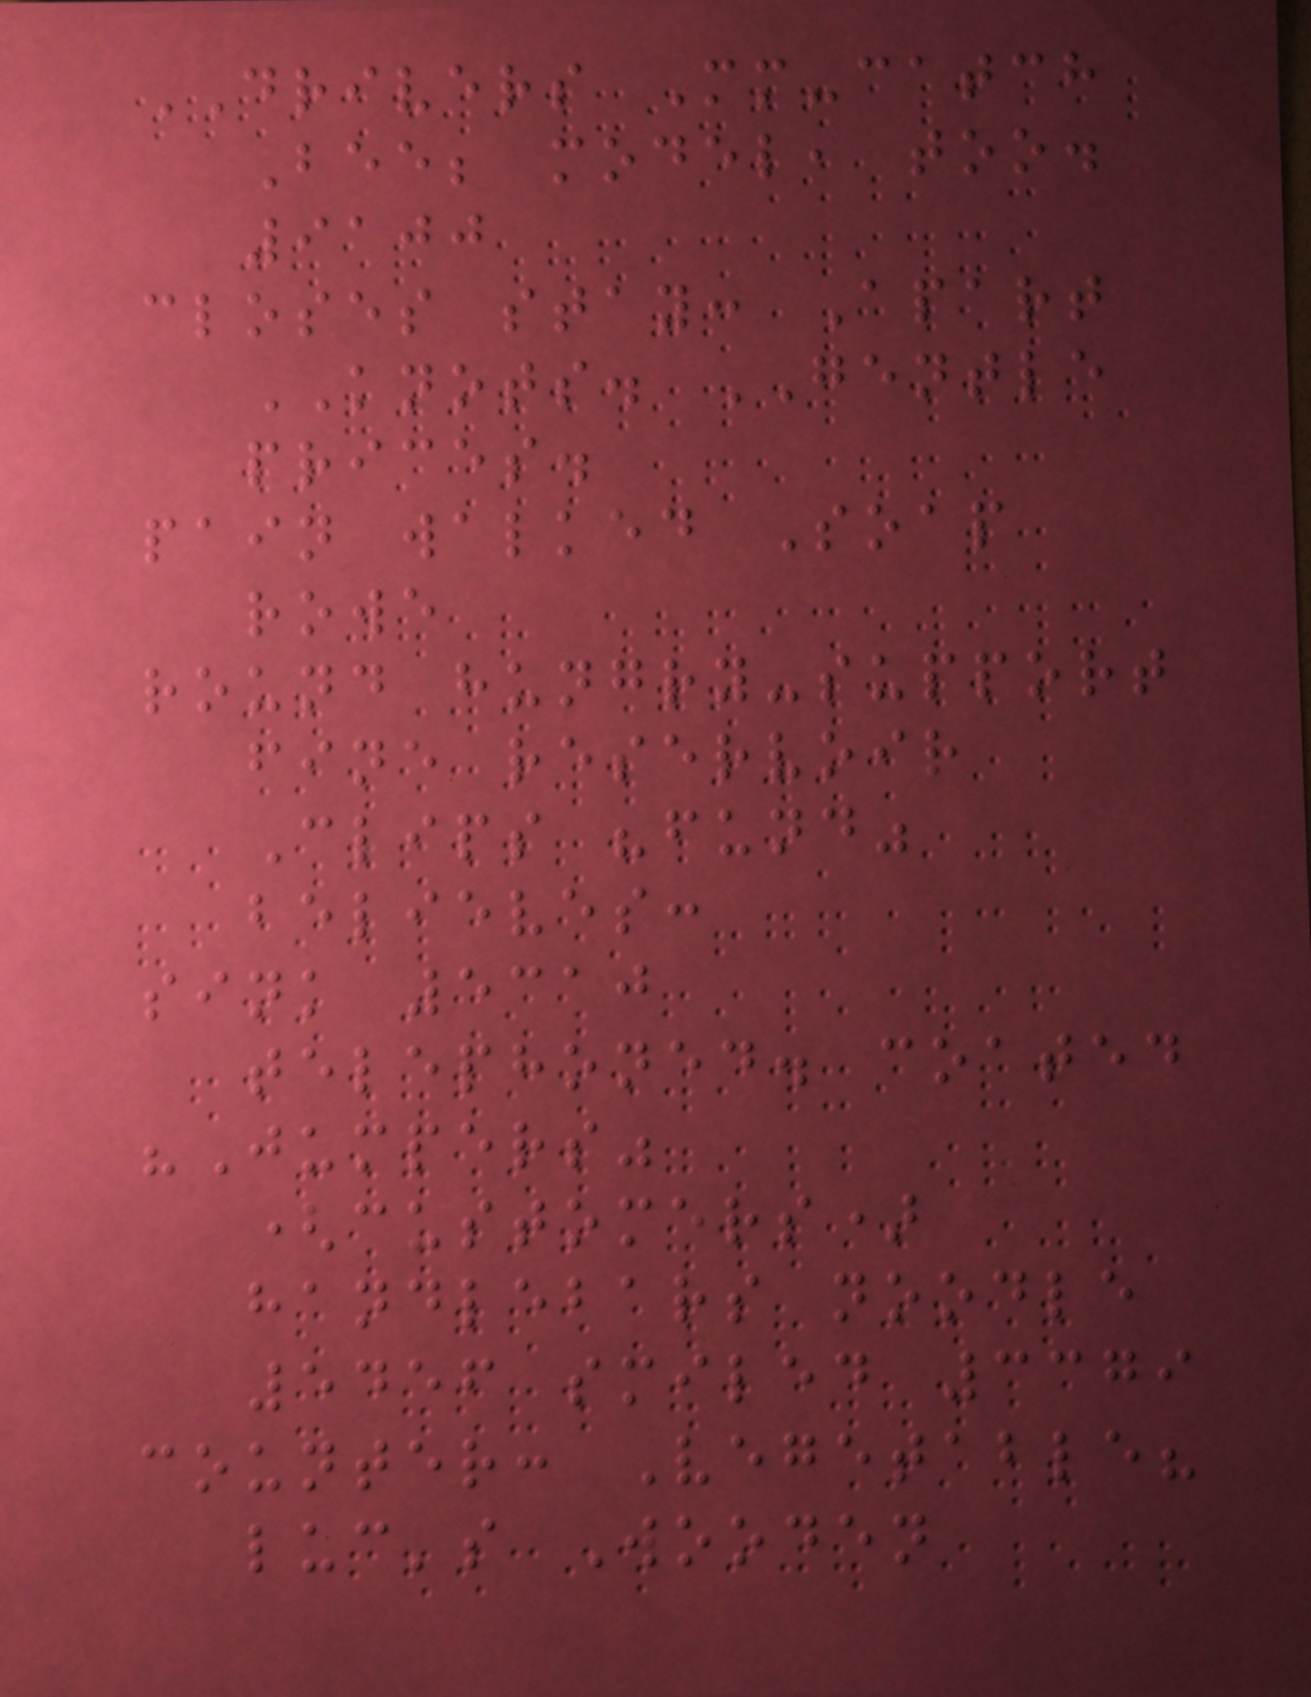DRIVERS Mm-catch
Bee; model, too.
9100
closes stay: Apart
KNOTS. GENTLE
prices.
pain walked Soap
rowe
round hungry-support
fine reservoir
Clips "fund"
believes:
sink 5310
telephoned. coated
"Jumpers"
(customers)
handlebars noodle
5456 smiled 3379
counter: Vegetable?
luc's Wooden
